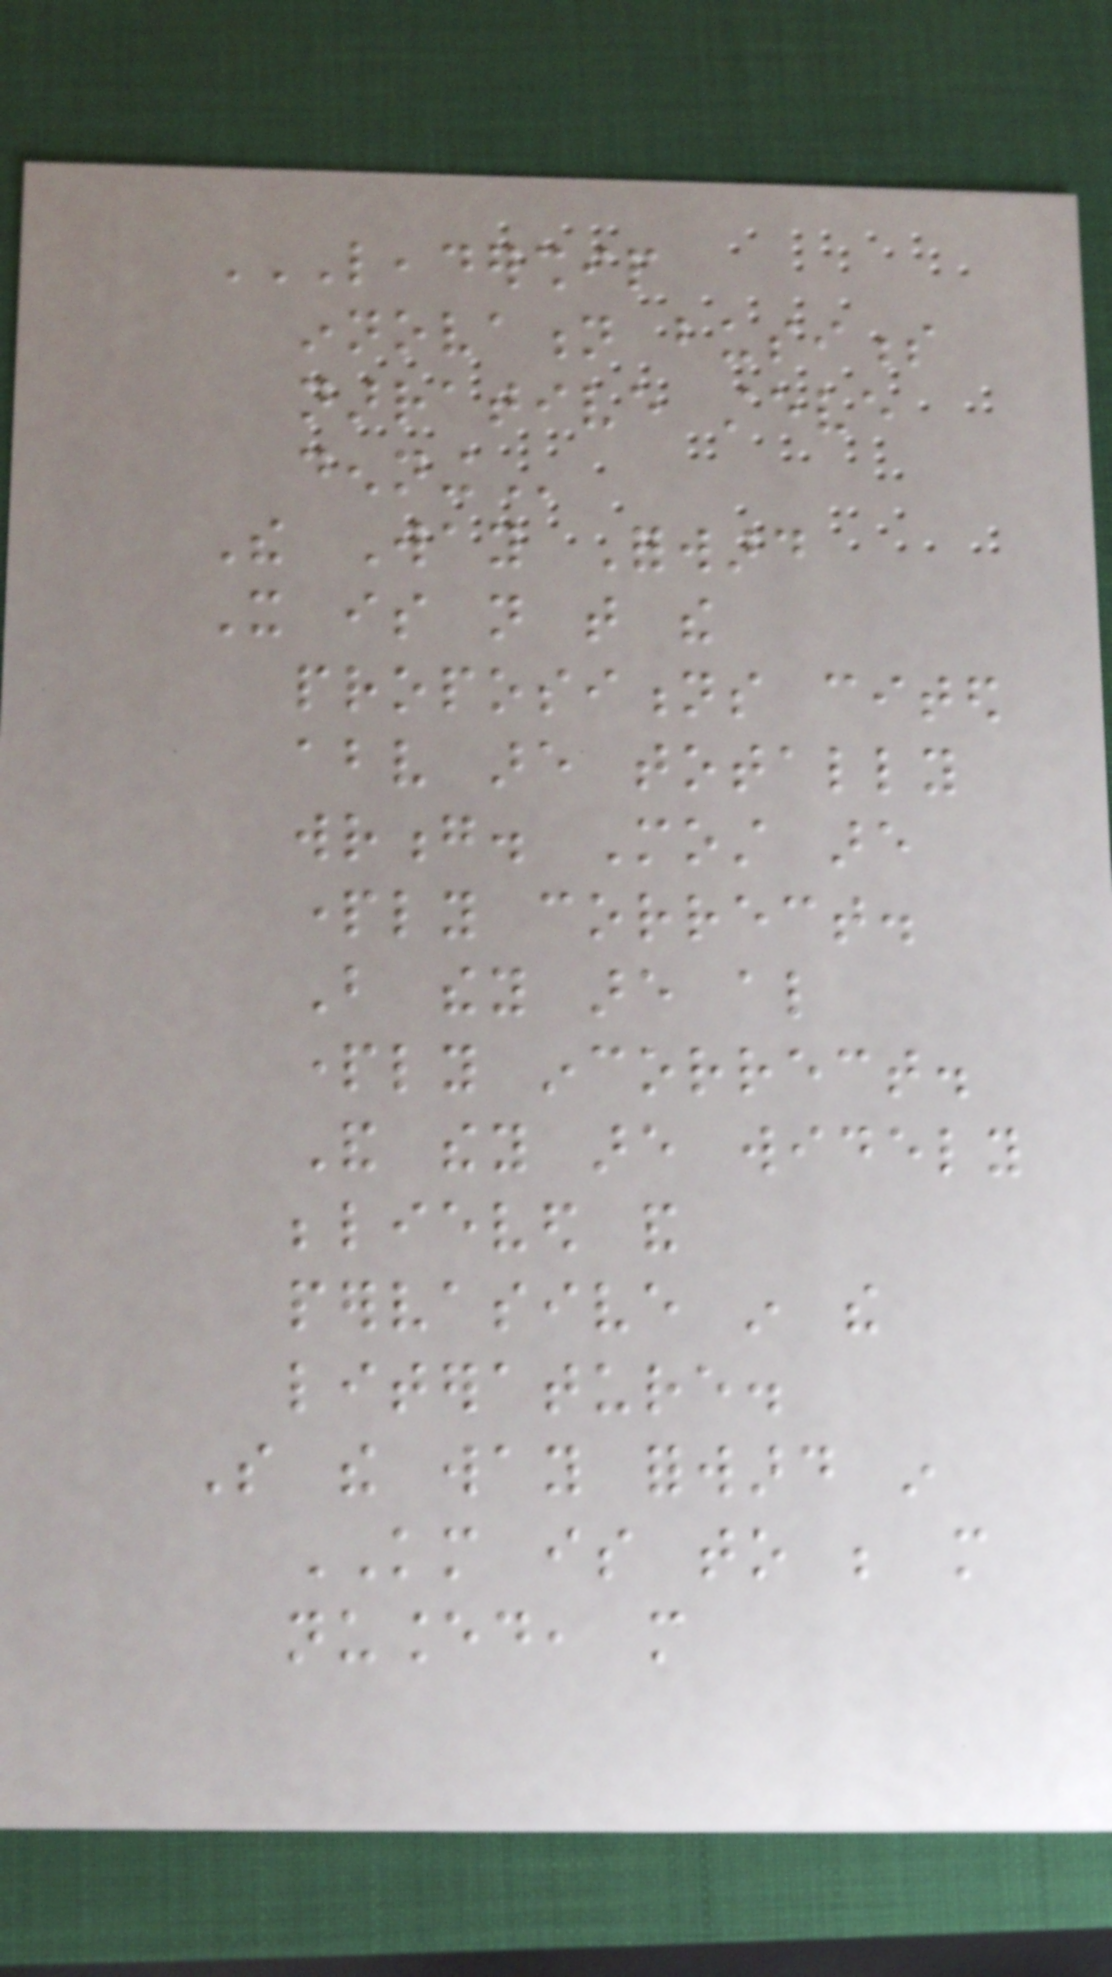LEADERSHIP
INNOVATION BUSINESS
NARRATIVE STEVE
DENNING
The Way Forward
It is not that the
propositions cited
above are totally
wrong. Most are
partly correct.
But they are also
partly incorrect.
And they are widely
believed and
pervasive in the
literature.
So the way forward in
KM is to be more
nuanced, more
